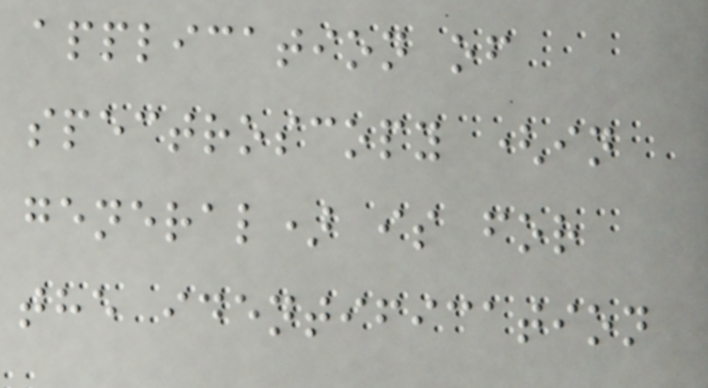application of
spectroscopy (in
general) is for
the identification
